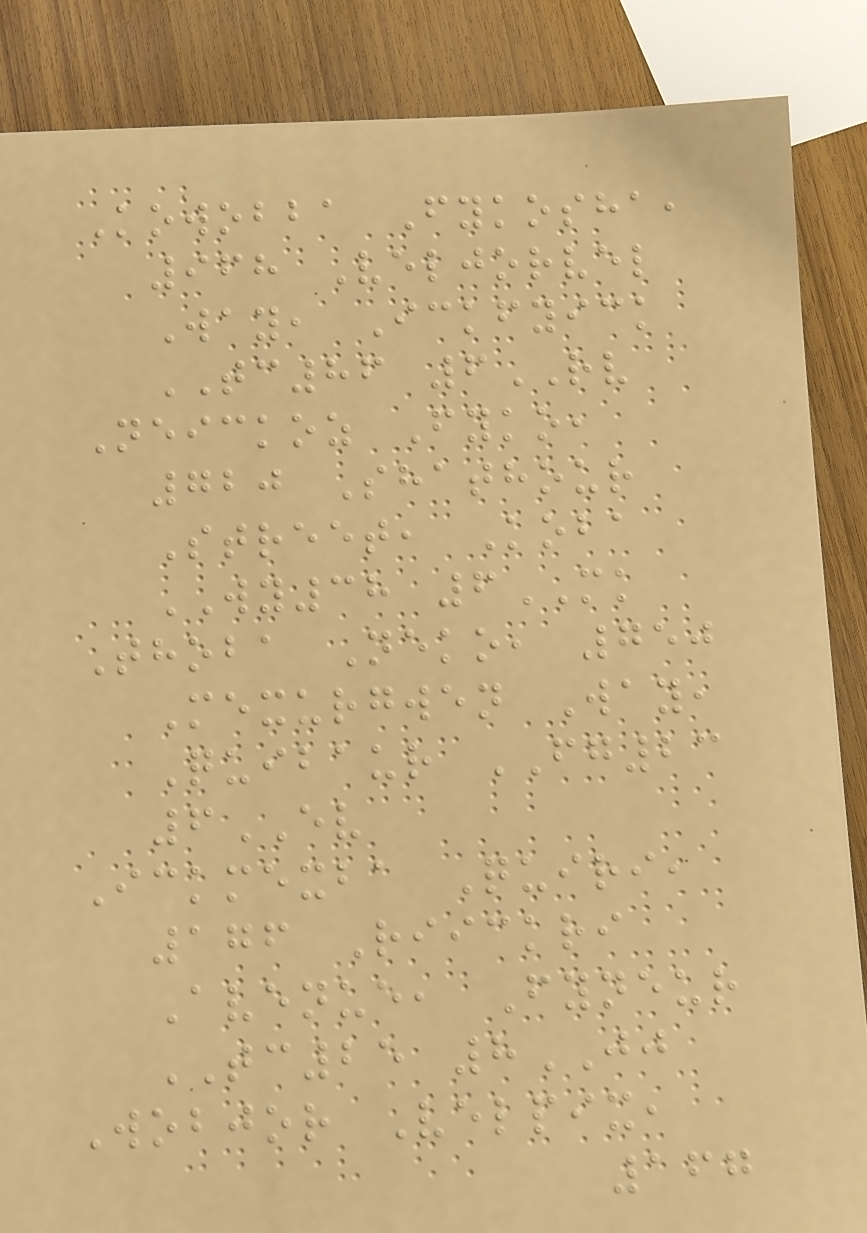Kowobba Fykosha,
968 Veljorvel
Way, Ickfyick
TC86 6RV
Neickoz Fyko,
720 Shathour
Street, Koba
WY38 6MK
Thoba Neko, 750
Mexurgwen Way,
Quibaur FG23
6EV
Ickmexba Quiri,
176 Riickri
Avenue, Fyneur
TC25 8JJ
Wobjor Velpix,
167
